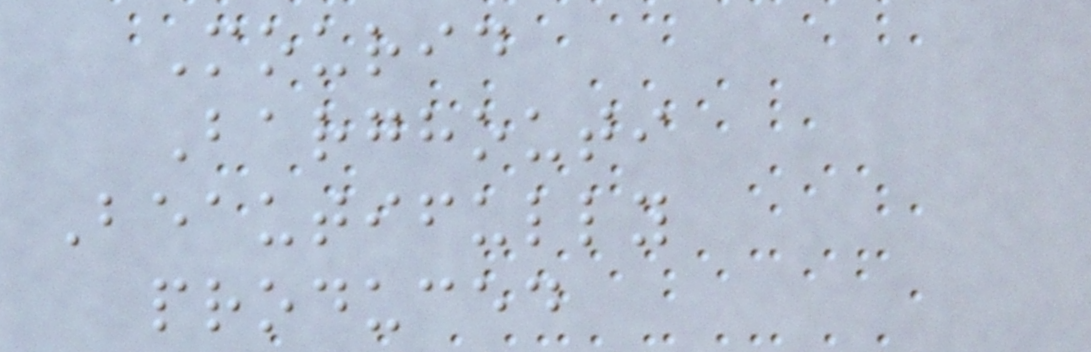Mourid
Barghouti
Beautifully
produced
